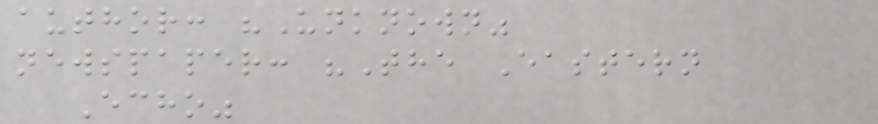author: "Unknown"
newspaper: "The Eastern
Echo"
